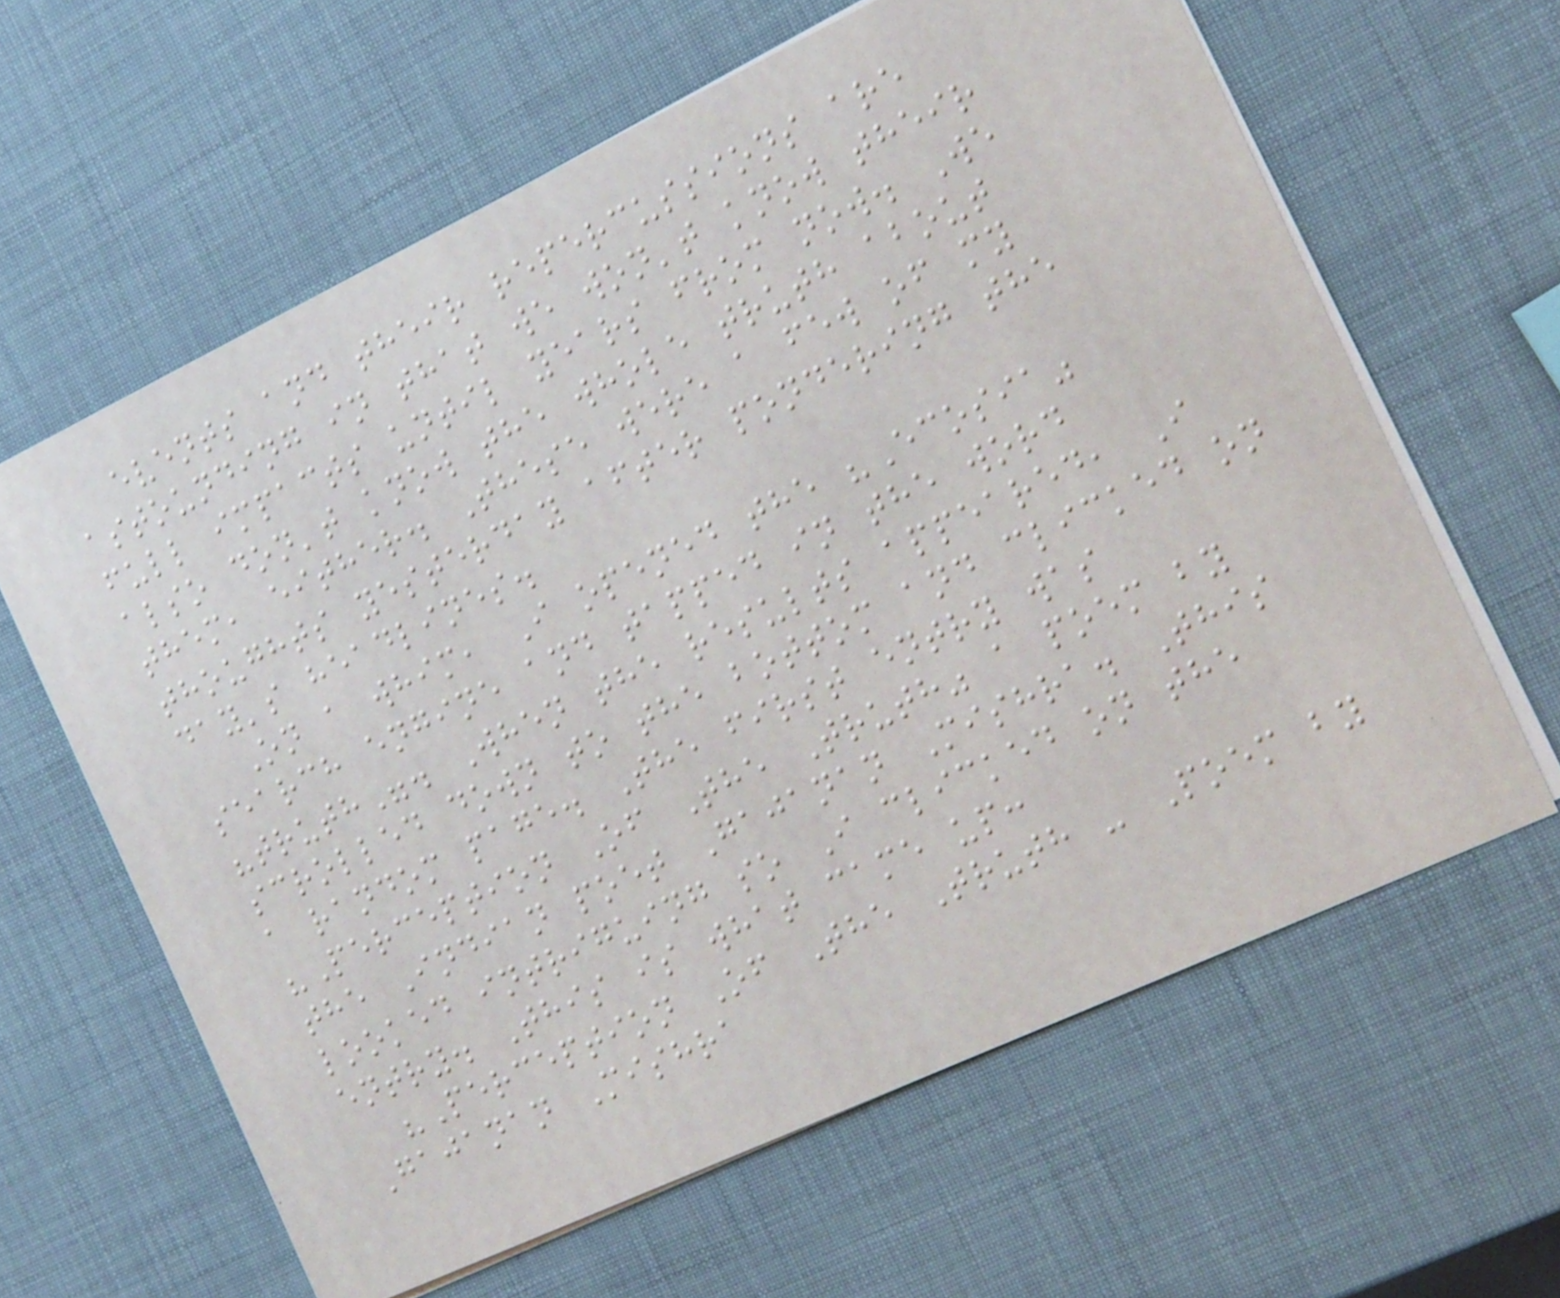events and their repercussions are
astounding in that we won't know their
full impacts until years from now. We
also don't know the whole truth about
them, either. These were a few of my
thoughts yesterday after pondering the
day's headlines.
On a whim, I opened the "Ecosia"
search engine and tapped in the word
"truth". When the results appeared, I
scrolled down to the bottom and clicked on
a random page. The first entry was
"Perception Of The Truth" a poem by
the Indian poet Gajanan Mishra. This
looked intriguing so I clicked on the
entry. This is what came up:
"Perception Of The Truth - Poem by
Gajanan Mishra
